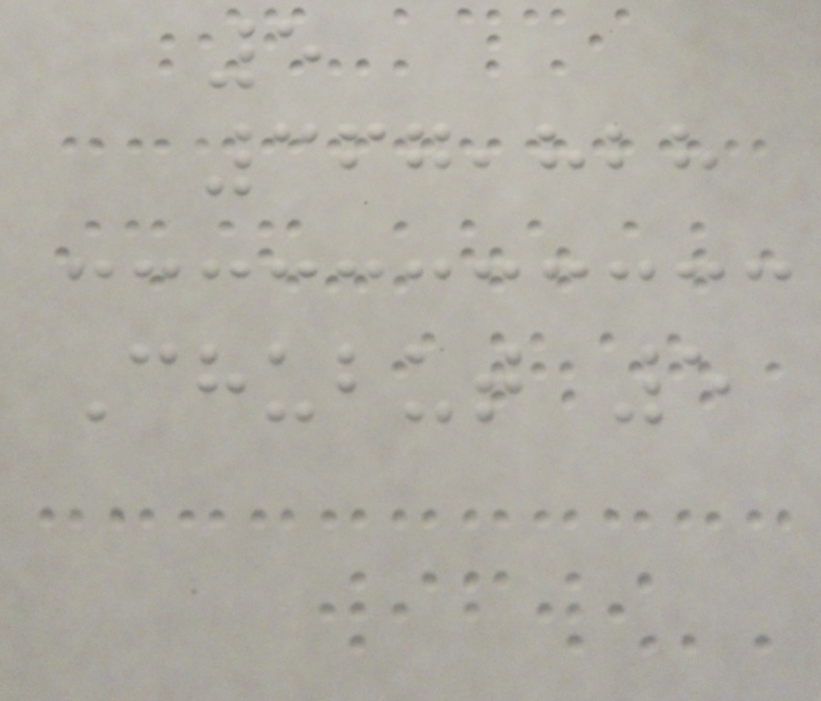5
367,828
Chubut 5
